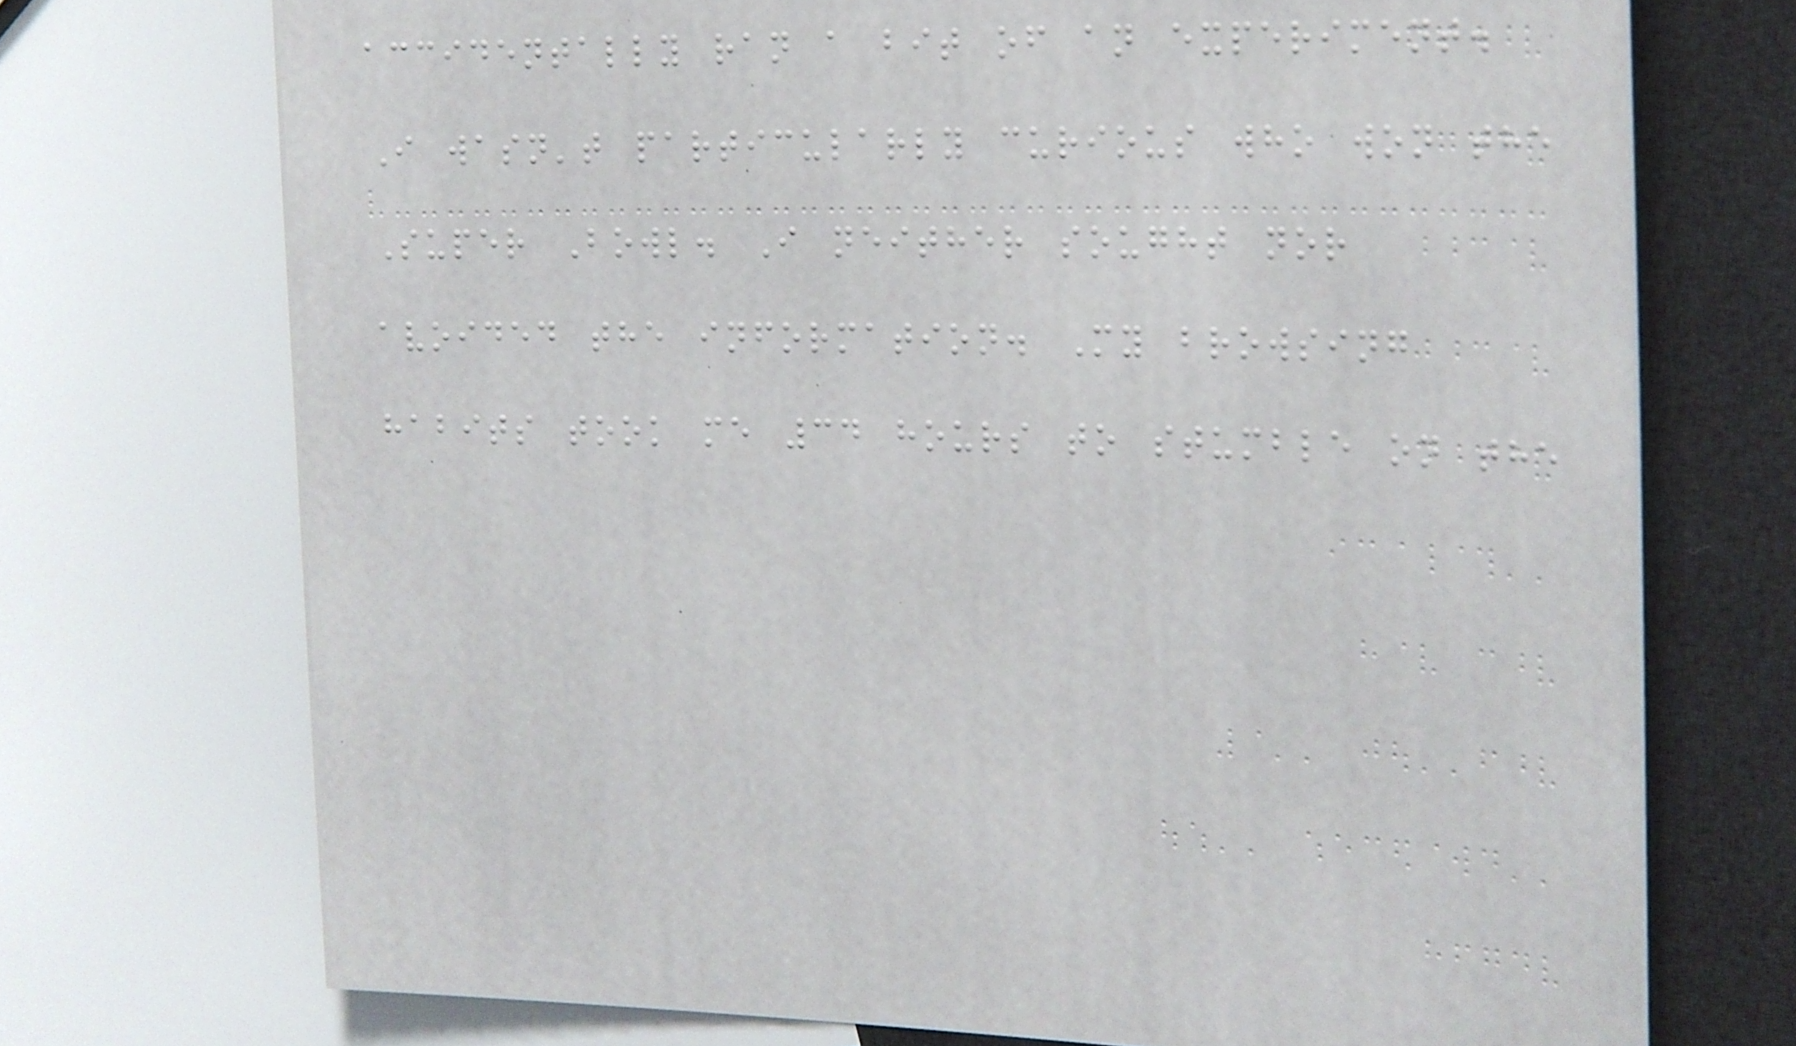accidentally ran a bit of an experiment.
I wasn't particularly curious who won the
Super Bowl. I neither sought nor
avoided the information. My browsing
habits took me 34 hours to stumble on the
